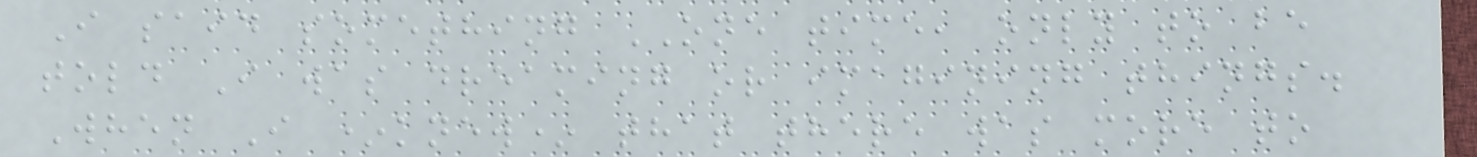I said something ONE time, only to be
told I was dreaming or imagining things.
When I *knew* that there was more to
